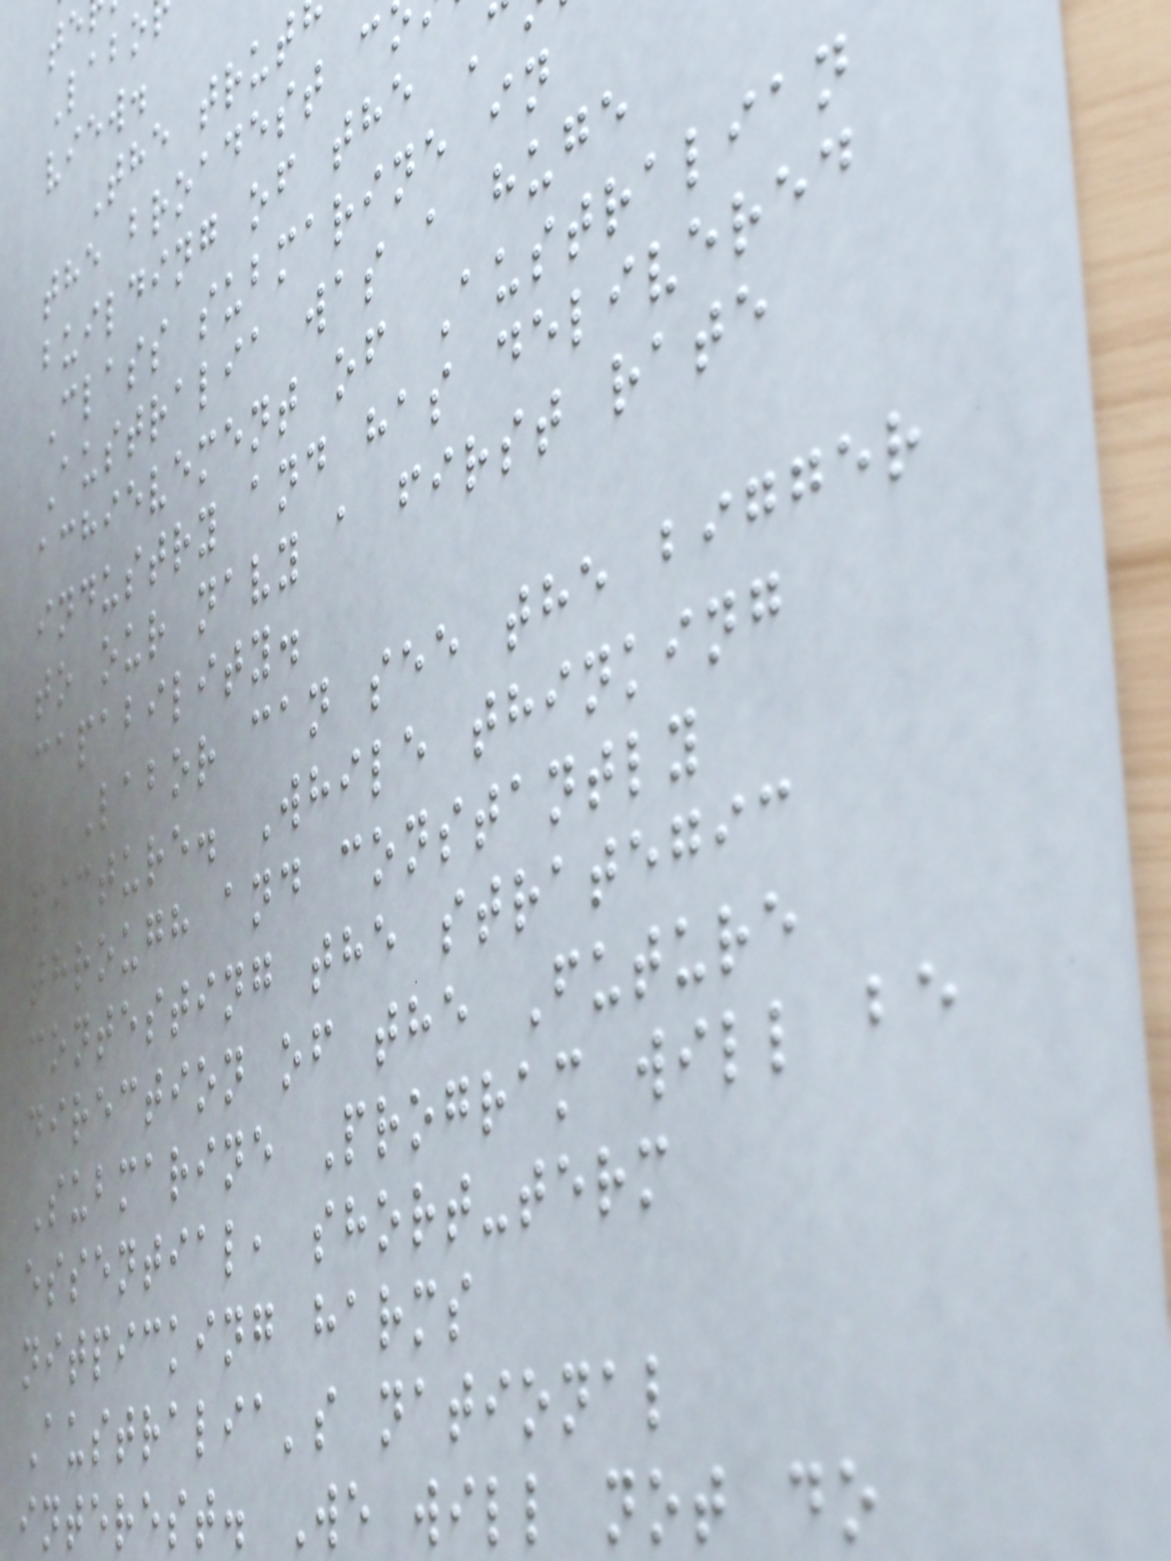view.
The trut
the broadest c
building of the
Class submarine in
Australia was a huge
achievement of Australian
industry and has delivered
to our navy a first rate
capability.
Labor can see the bigger
picture. While thinking
through and constantly
contesting the strategic
direction of the Future
Submarine Program will be
essential, short-term
nitpicking harms
Australia's national
interest. We will not do
